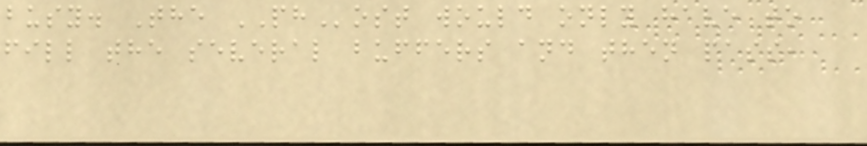busy. The PHost would only have to
fill the several buffers and then pass,
